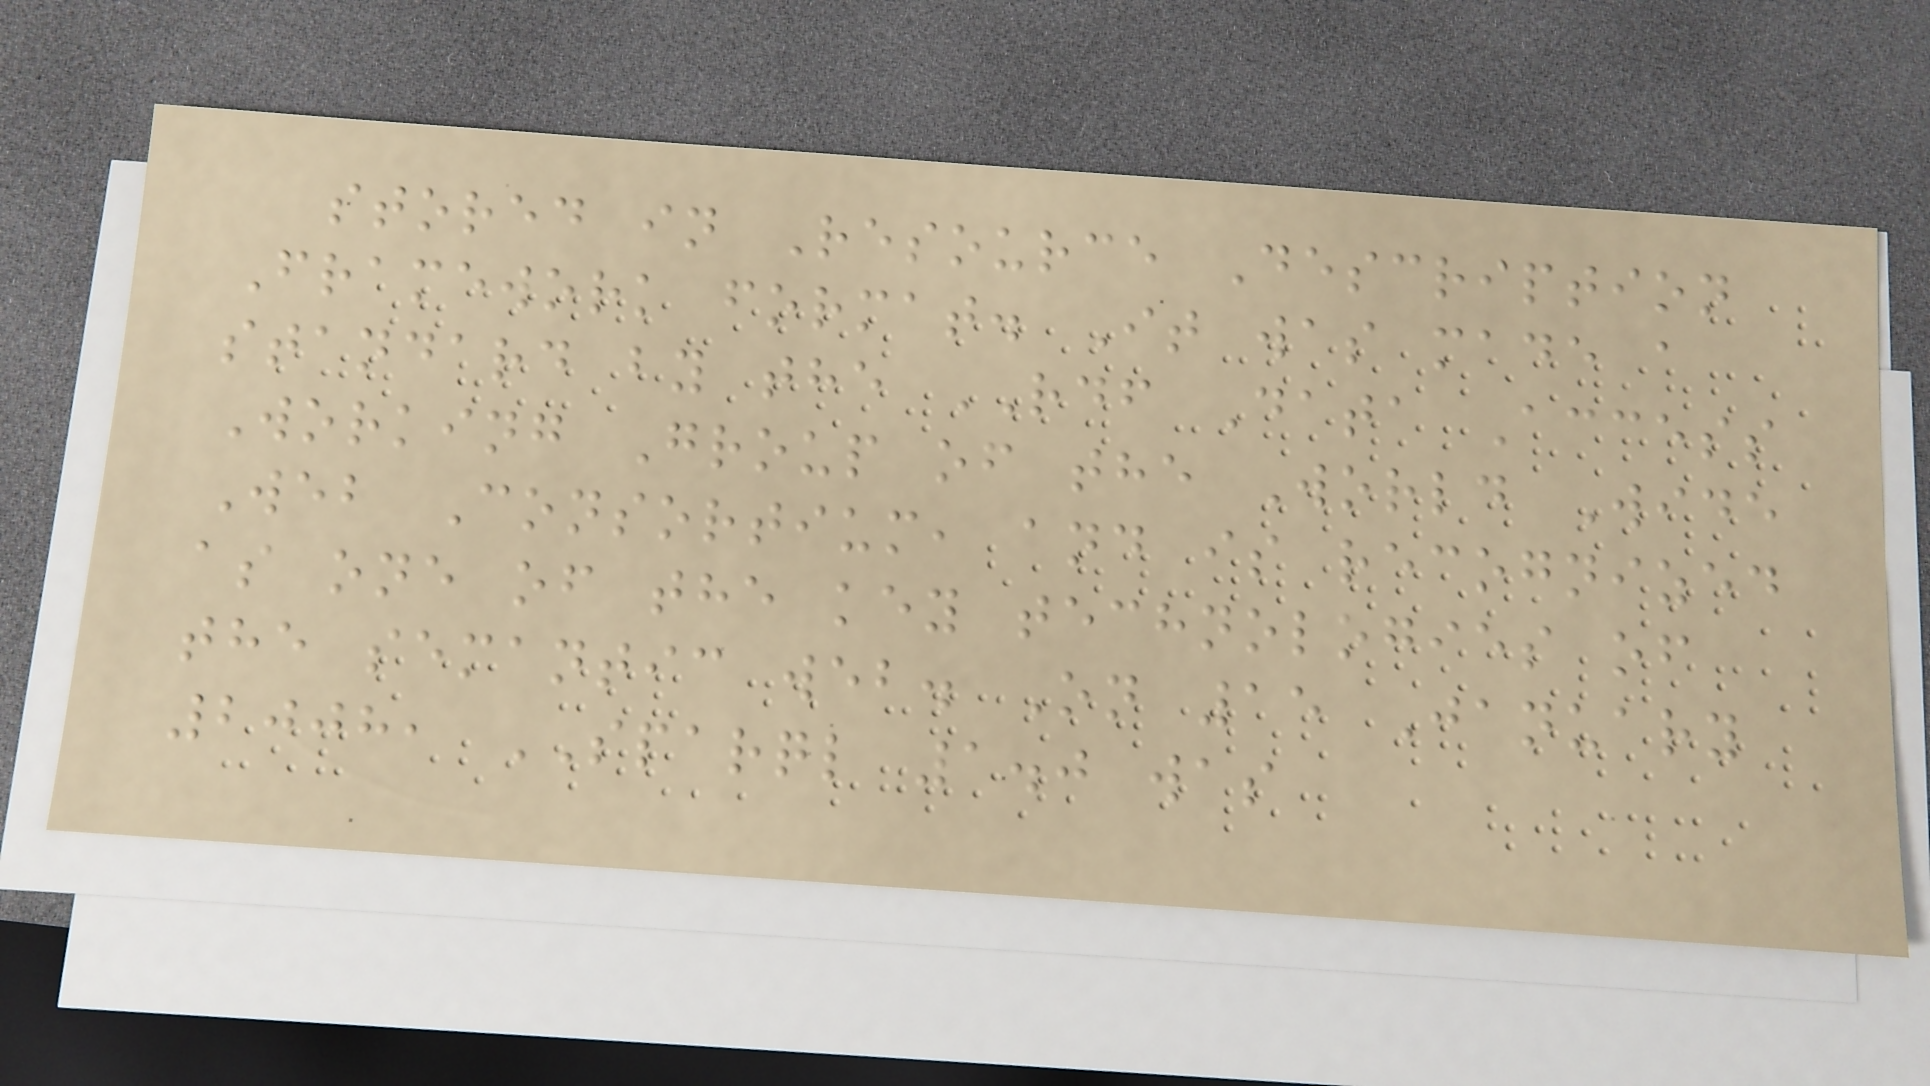stored in Resource Description
Framework format. It was made a
standard by the RDF Data Access
Working Group of the World Wide
Web Consortium, and is recognized
as one of the key technologies of
the semantic web. On 15 January
2008, SPARQL 1.0 was
